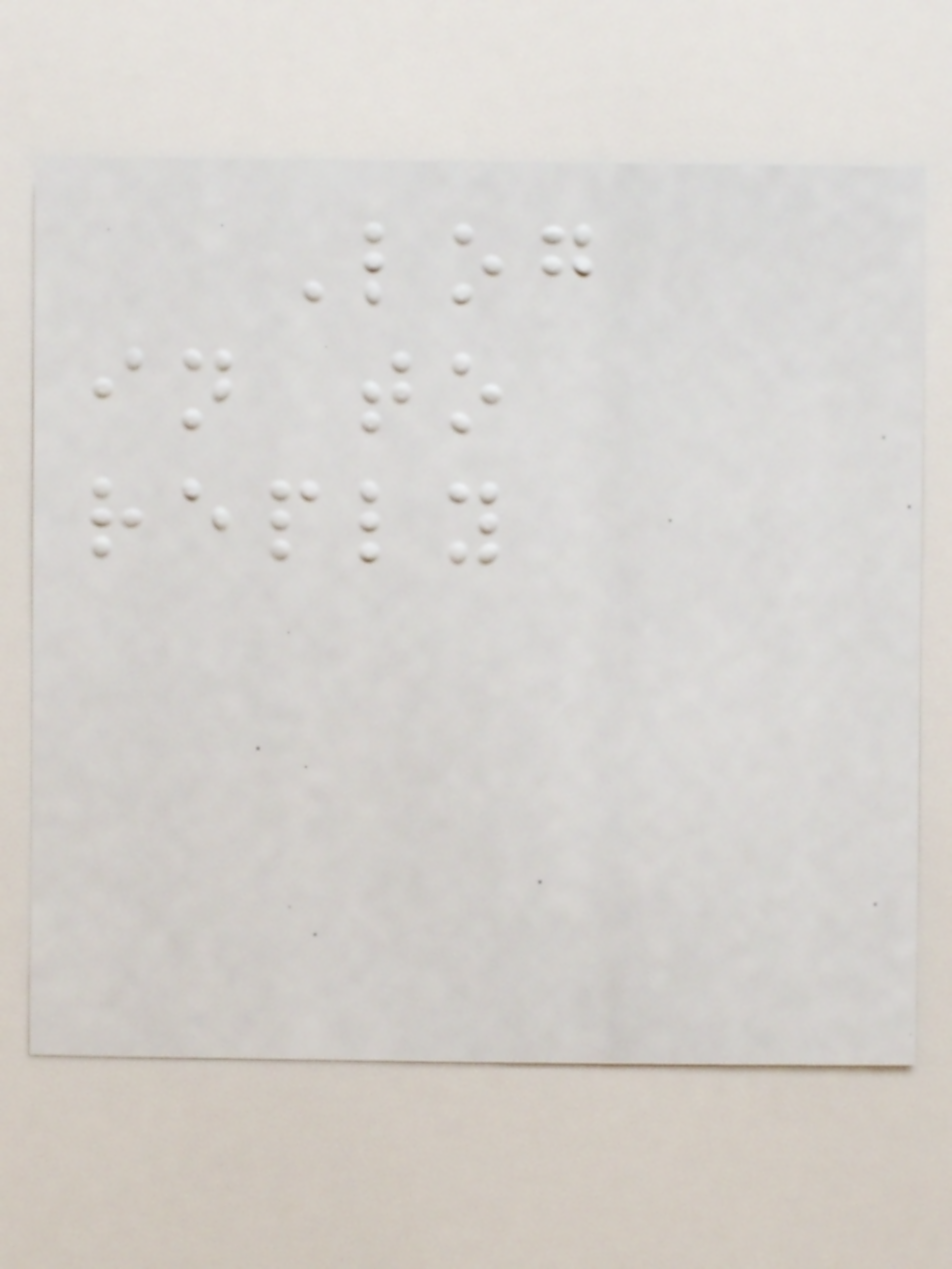Log
in to
reply
